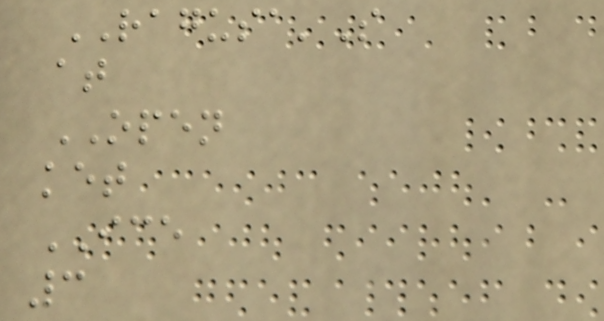RAGUSA'S
at
OPEN
ket
ICE
3
